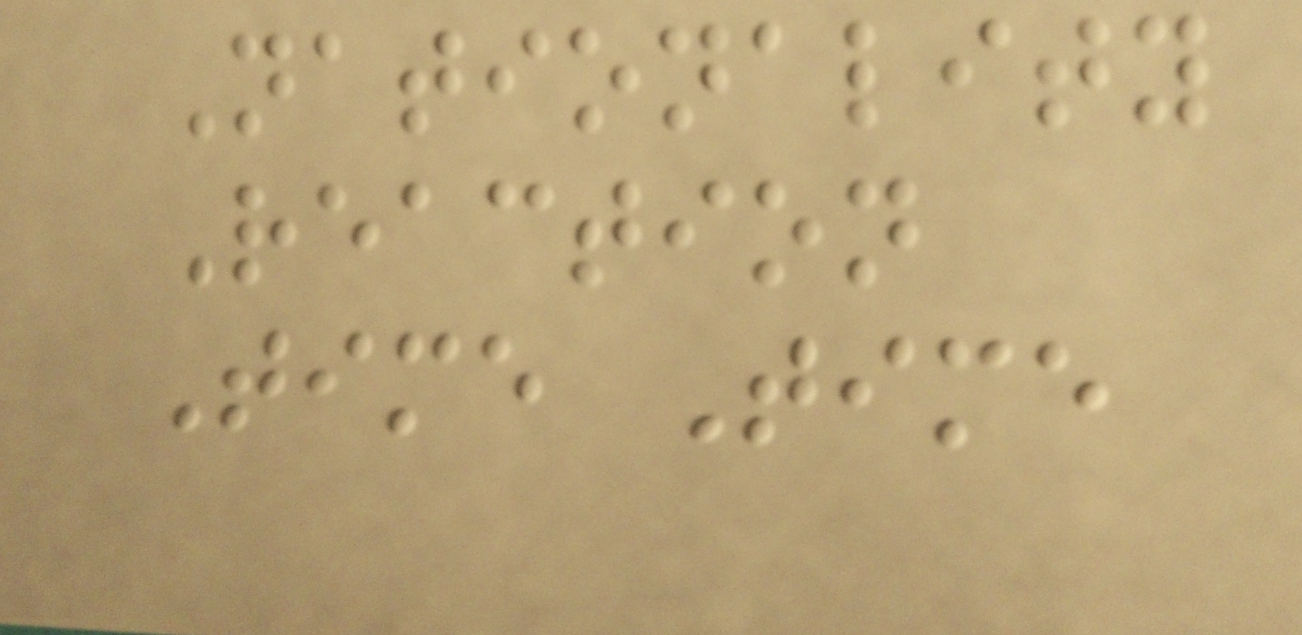Nationality
Reaction
Time Time
